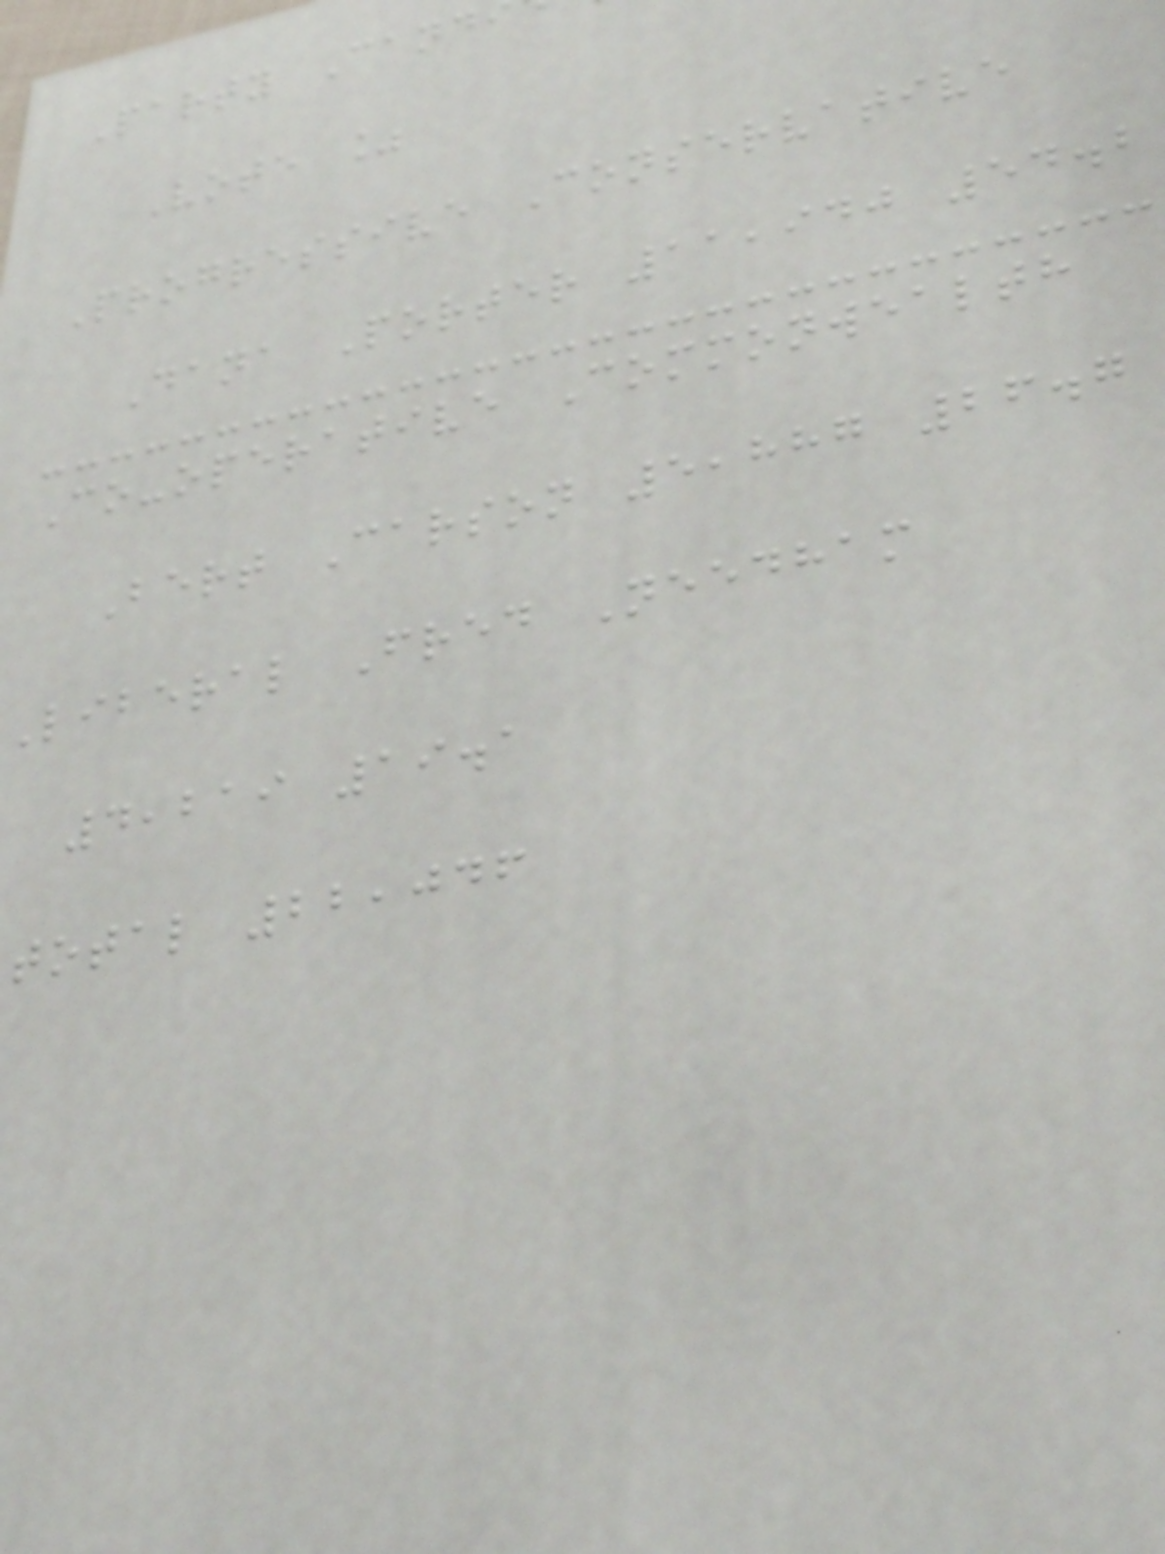Party Cand
Vote %
Progressive Conservative
Dana Porter 11,940 54.2
Co-operative Commonwealth
Bert Carson 5,887 26.7
Liberal Fred Needham
4,219 19.1
total 22,046
